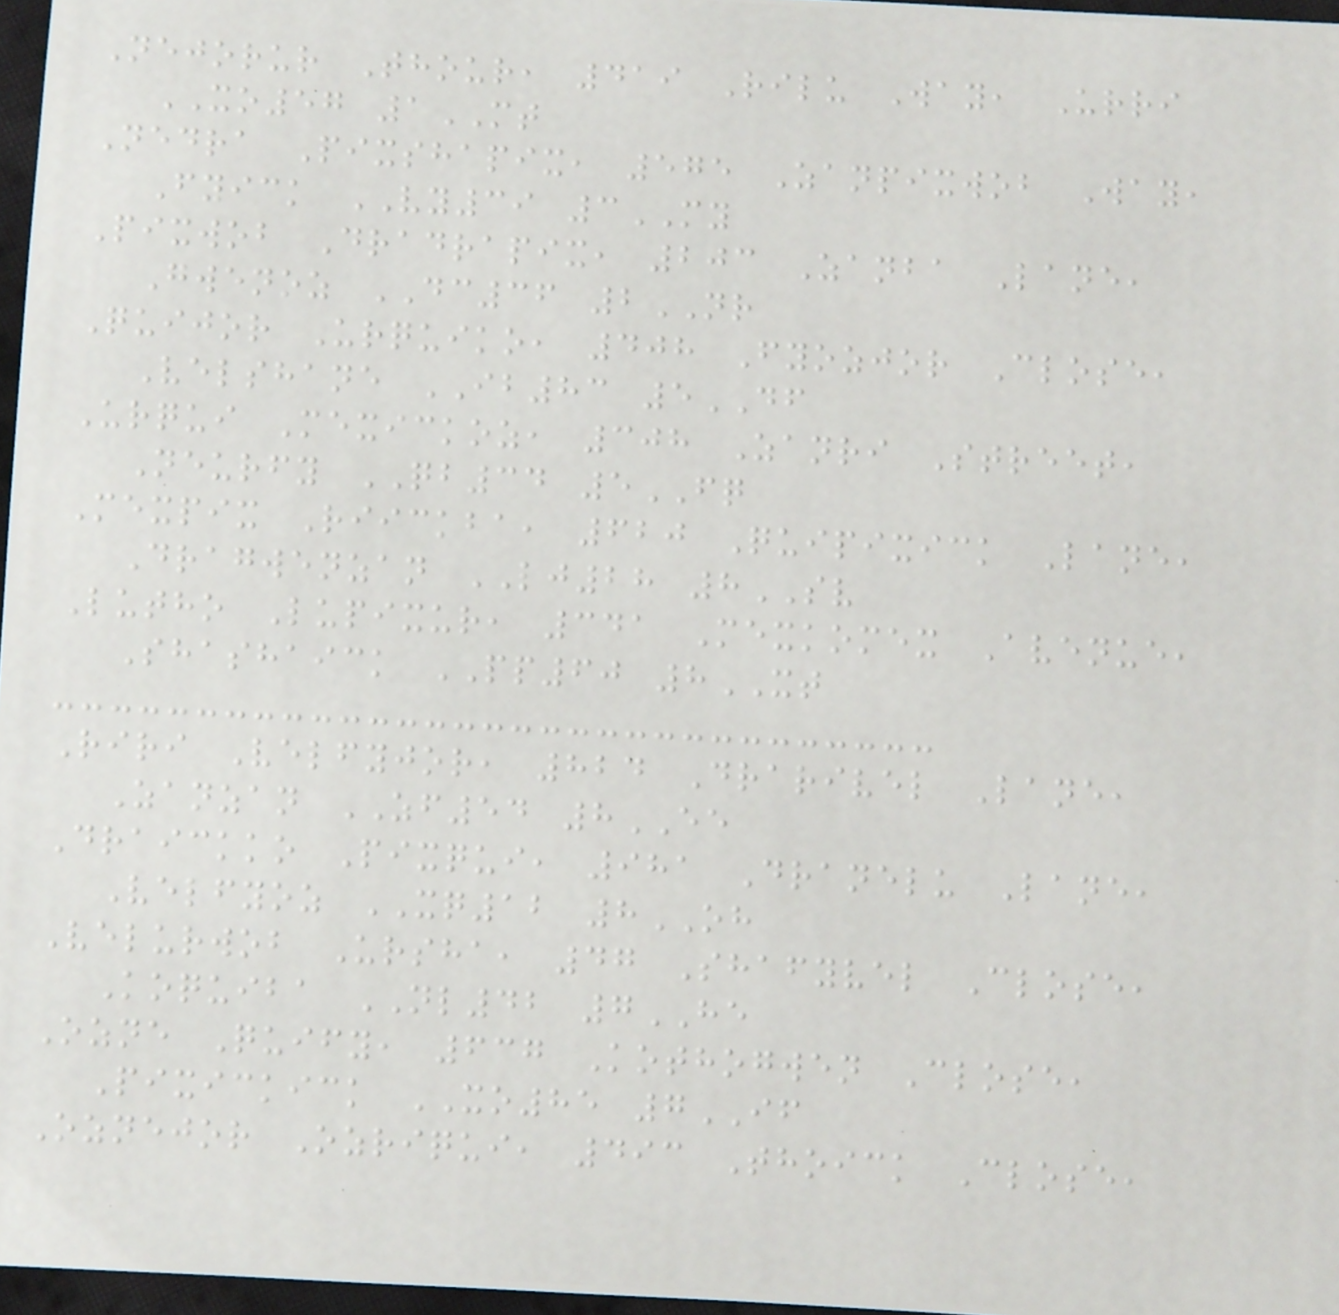Nejorur Thour, 419 Rilu Way, Urri
XO57 1MT
Nedra Pixshapix, 575 Zanpixwob Way,
Fyick VY39 3MY
Pixwob Dradrapix, 203 Zanba Lane,
Gwenoz DC36 2NR
Quijor Urquiko, 408 Fyozjor Close,
Velshane IB83 5DF
Urqui Mexickoz, 308 Zanri Street,
Neurfy QB34 5FQ
Mexpix Riickba, 620 Quipixick Lane,
Dragwenzan LJ28 8SV
Lutho Lupixur, 341 Mexkomex Avenue,
Shashaick PP60 8XT
Riri Velfyjor, 824 Drarivel Lane,
Zanzan ZF54 8EE
Draickko Pixqui, 981 Dranelu Lane,
Velfyoz XQ12 8OH
Velurwob Ursha, 47 Shafyvel Close,
Koquiba NL42 7HE
Ozne Quify, 637 Kothogwen Close,
Pixickick XO85 7IF
Oznejor Ozriqui, 493 Thoick Close,
